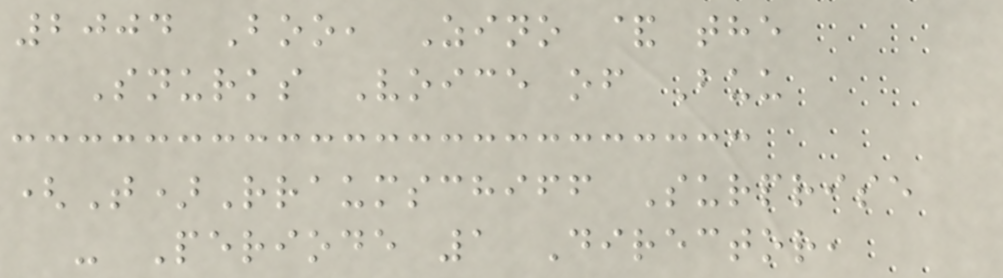2004 Boo, Zino & the
Snurks Voice of Buu
(T)Rraumschiff Surprise
- Periode 1 Director,
